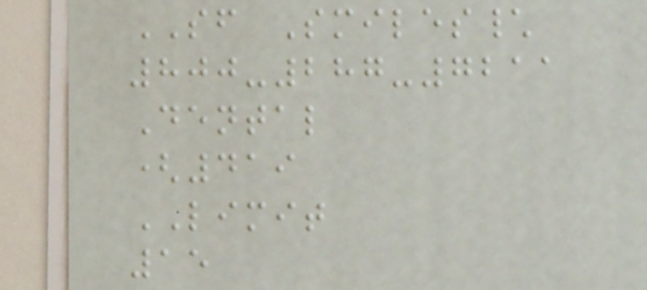SF Smiles\
800-287-7211
Dental
(419
LIMIT
15
